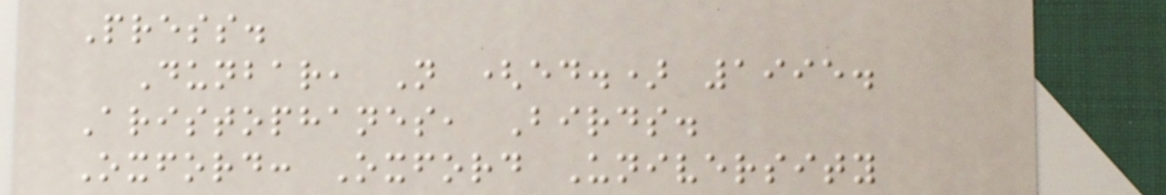Press.
Dunbar, N (ed.) 1995.
Aristophanes, Birds.
Oxford: Oxford University
